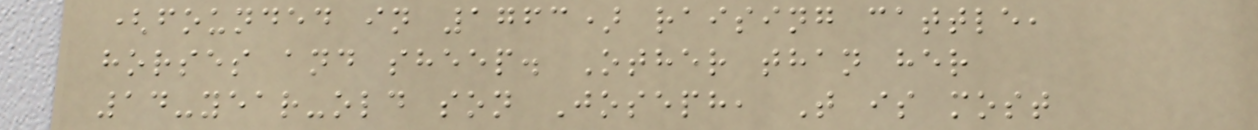(founded in 1763) raising cattle,
horses and sheep. Other than her
14-year-old son Joseph, T is most
